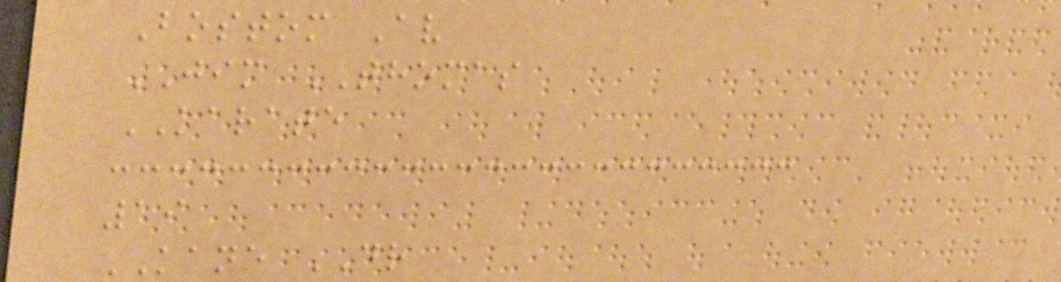Bostom Av
JIM THOMAS
KARATE
19
KANE DR
